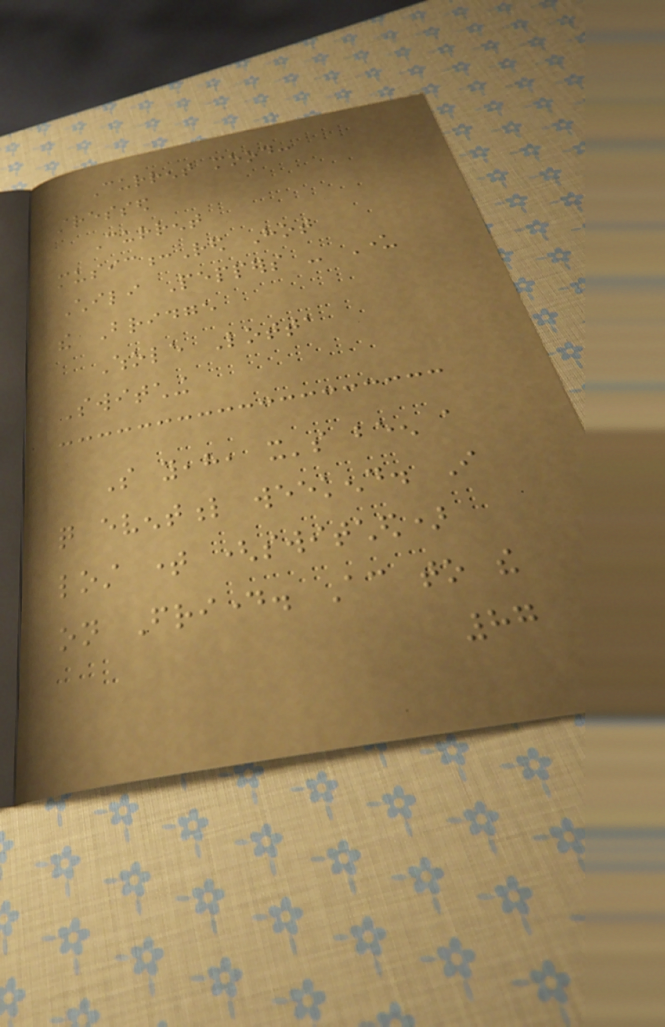Current mood:
stressed
Current
music:Red Hot
Chili Peppers - Under
the Bridge
Whole Lotta
Switching
So yeah, it's been a
quite eventful weekend. I
lost time (switched)
on Friday. According to the
87
